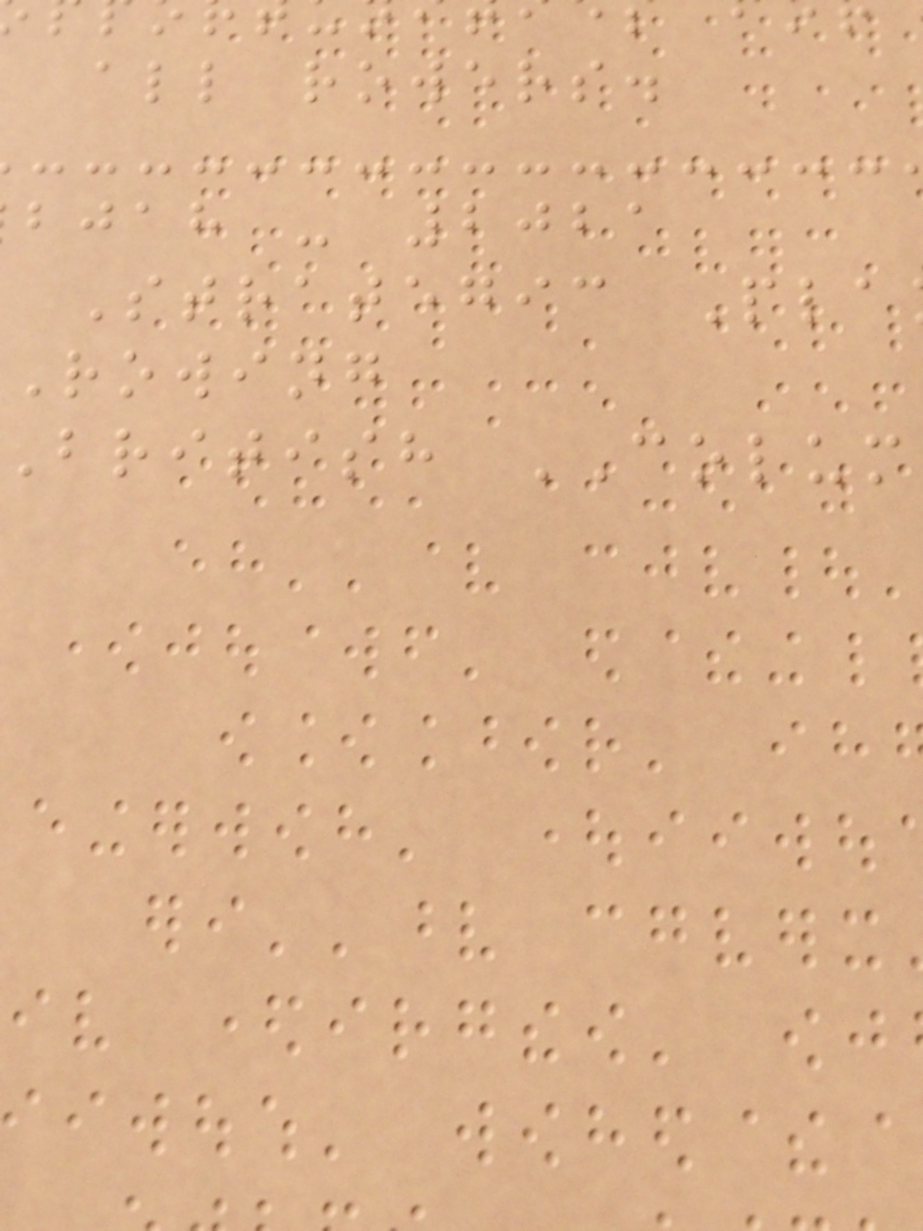all rowers.
bjah - 2021
Strategic Pla
rowing
british COLUM
